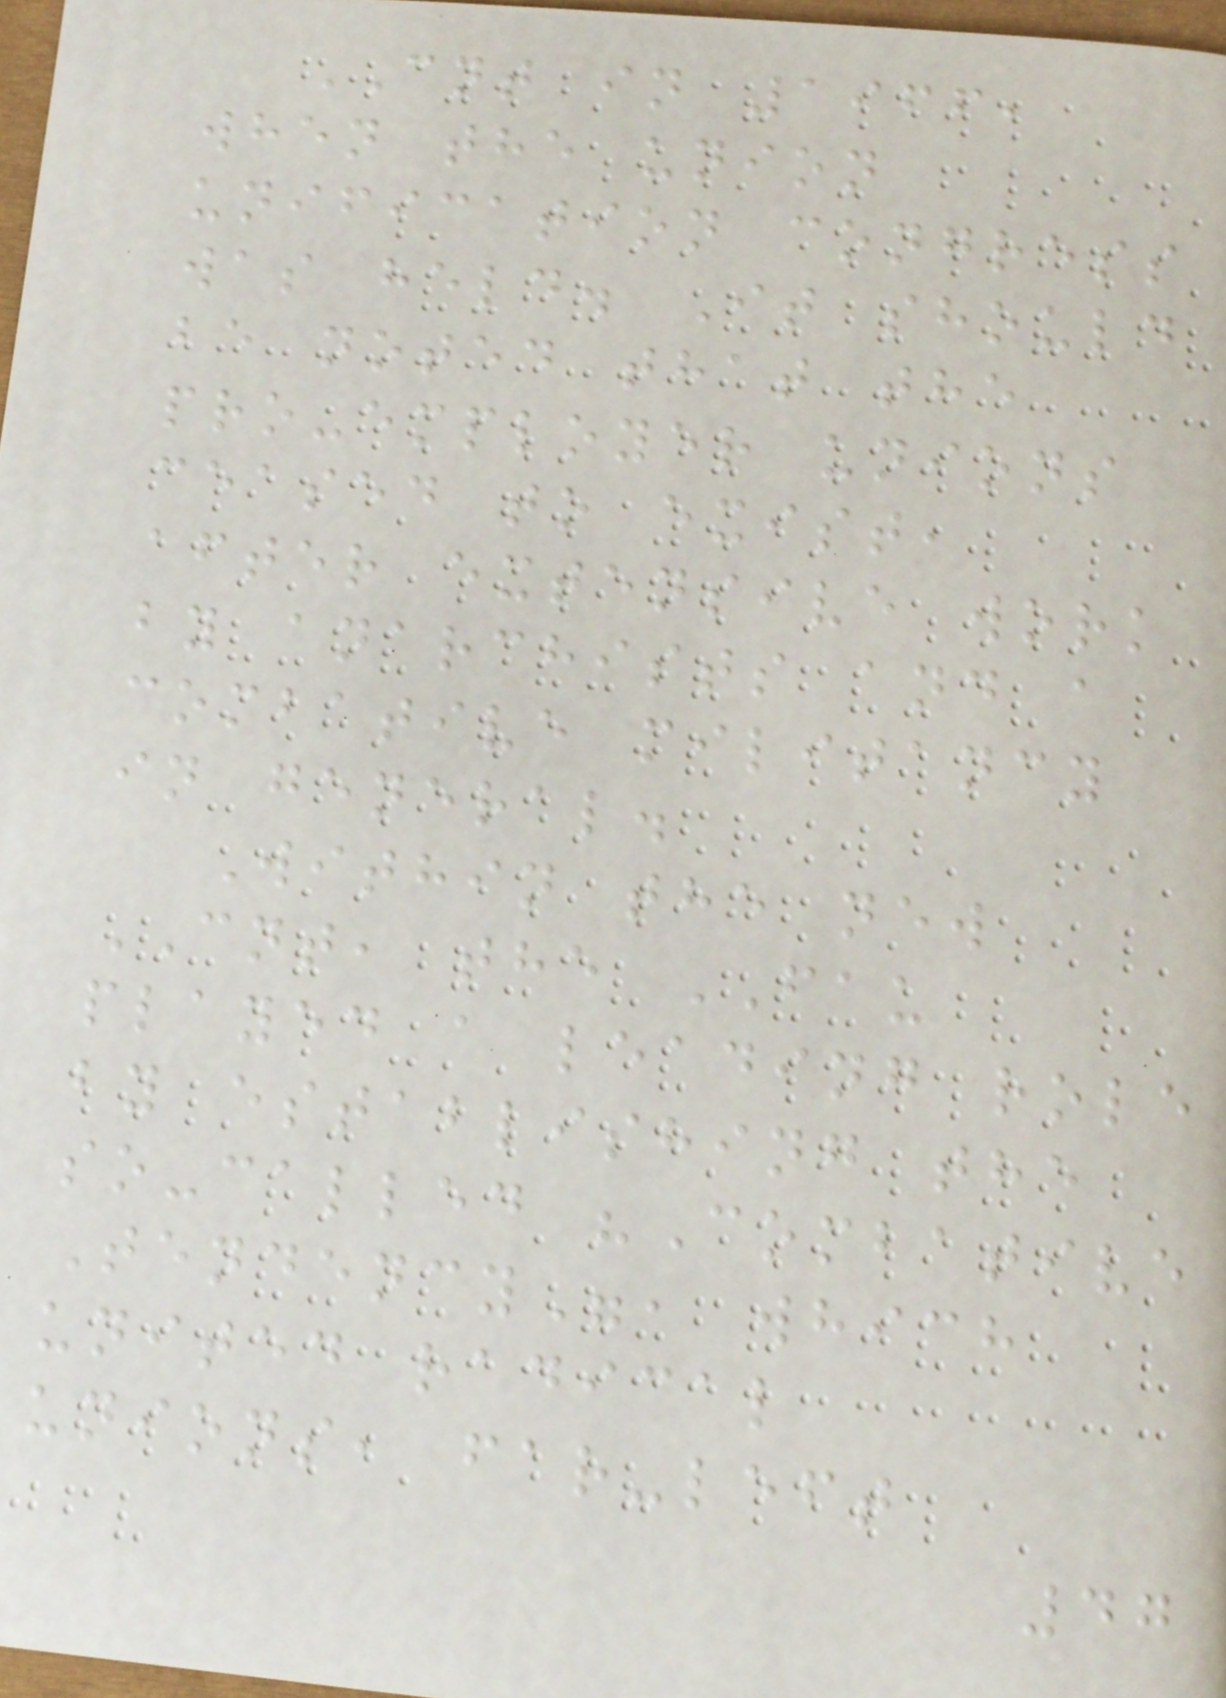CNT in 1966,
when the union
unification congress
was held. It should
be noted that the
pro-employer unions
ceased to exist,
after extensive work
by anarchists and a
combative militancy
in general.
Within the new
CNT, the FAU
played a leading role
by establishing the
so-called "Combative
Tendency", which
united radical
unions, far-left
47
